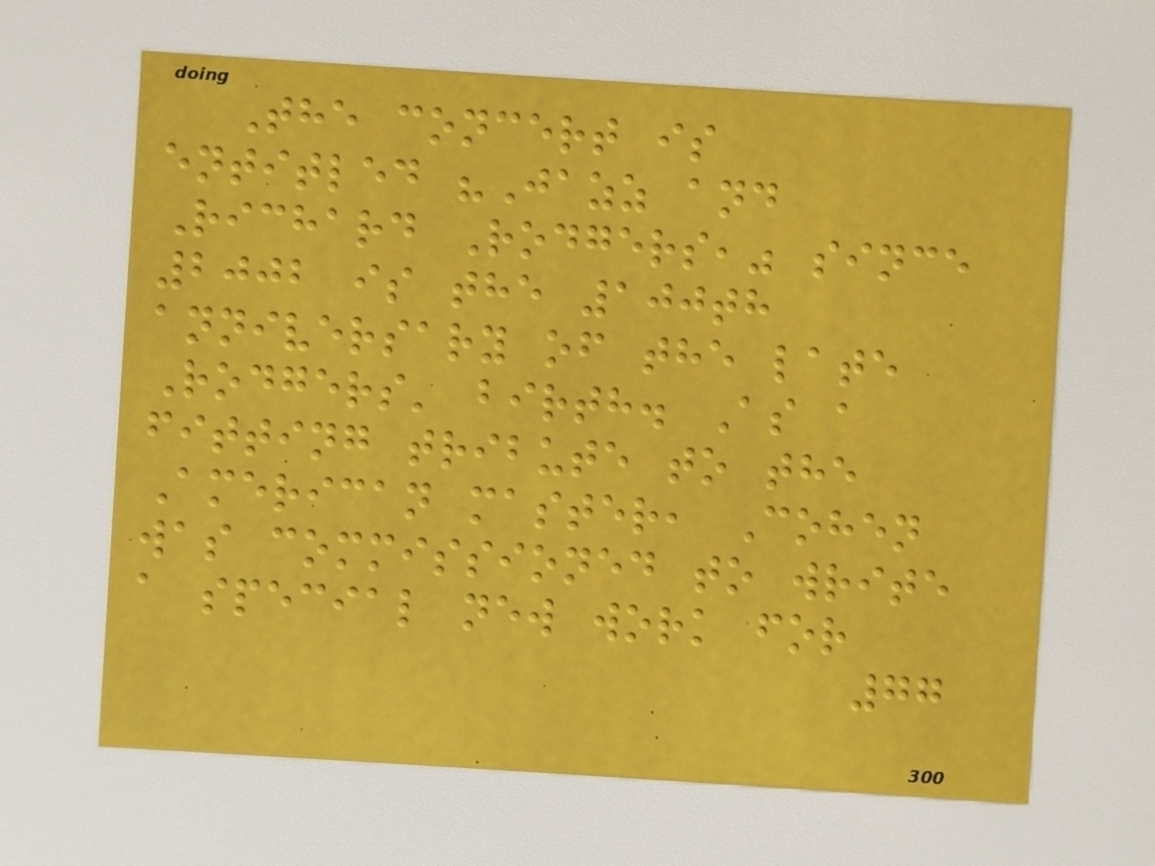The concert is
entitled "Jazz and
Richard Rodgers," since
2002 is the 100th
anniversary of the late
Rodgers' birth. As a
fitting tribute to the
American master, Cohen
was commissioned to write
a special new work for
77
